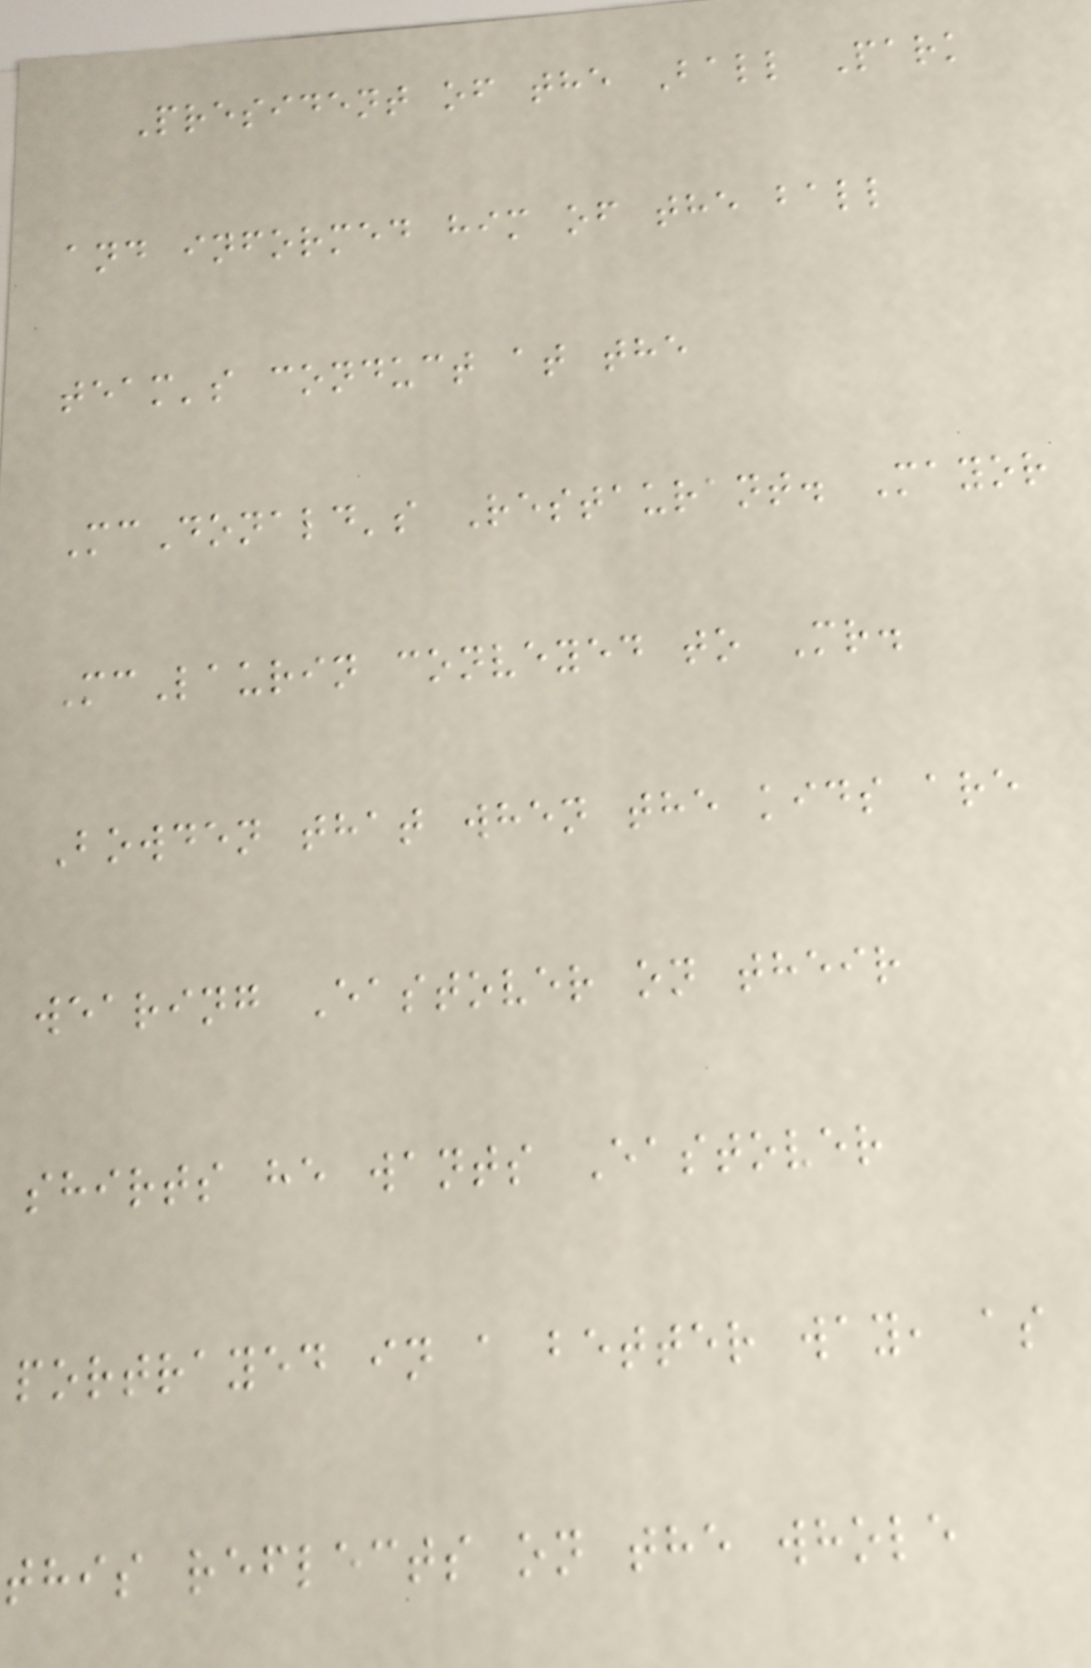President of the Ball Park
and informed him of the ball
team's conduct at the
McDonald's Restaurant. Mayor
McLaurin conveyed to Mr.
Bowden that when the kids are
wearing Eastover on their
shirts he wants Eastover
portrayed in a better way, as
this reflects on the whole
